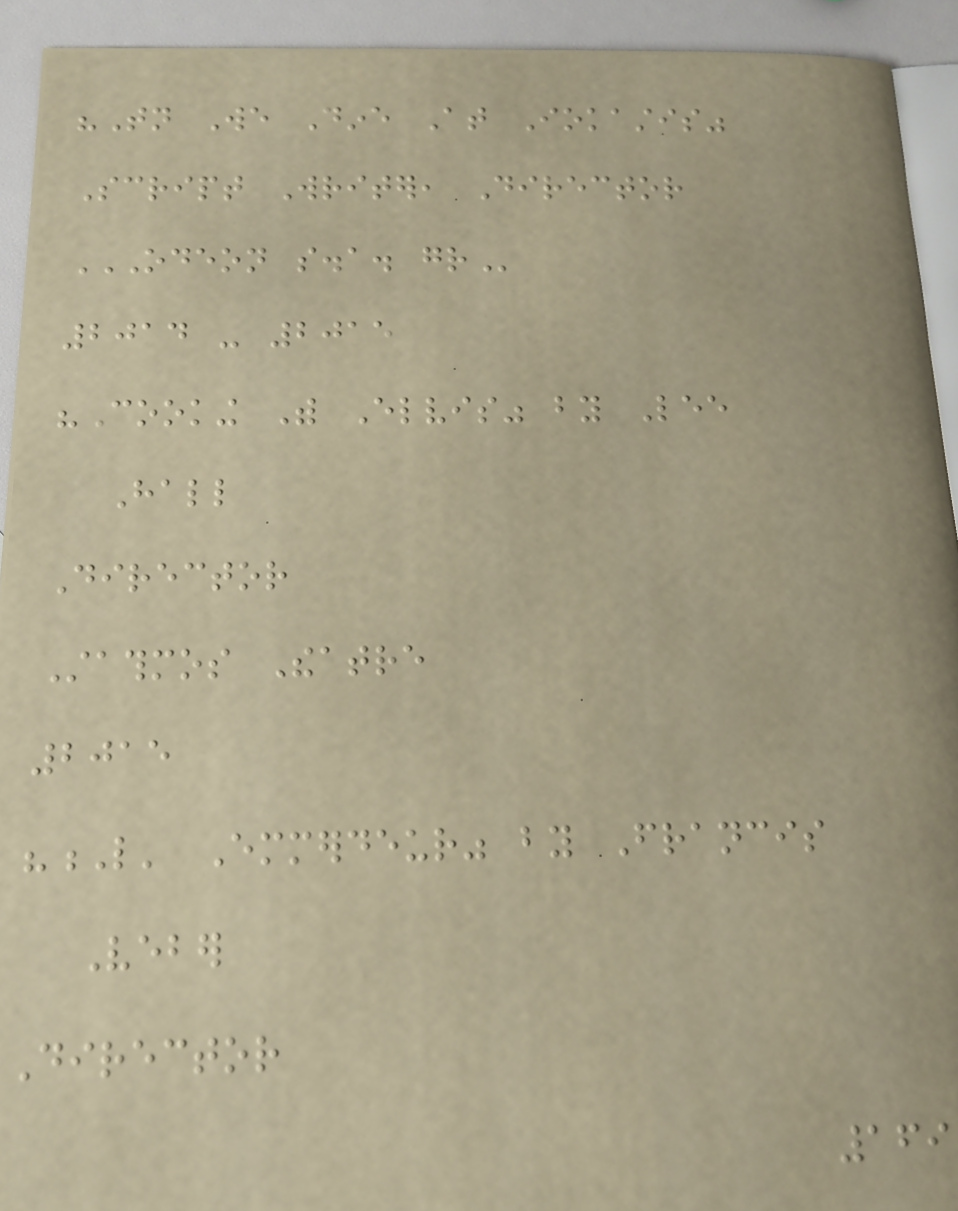"Tonight We Dine At Iokastis"
Script Writer, Director
ODEON S.A. GR
2014 - 2015
"Cooking With Elvis" by Lee
Hall
Director
Stathmos Theatre
2015
"L' Emmerdeur" by Francis
Veber
Director
169
